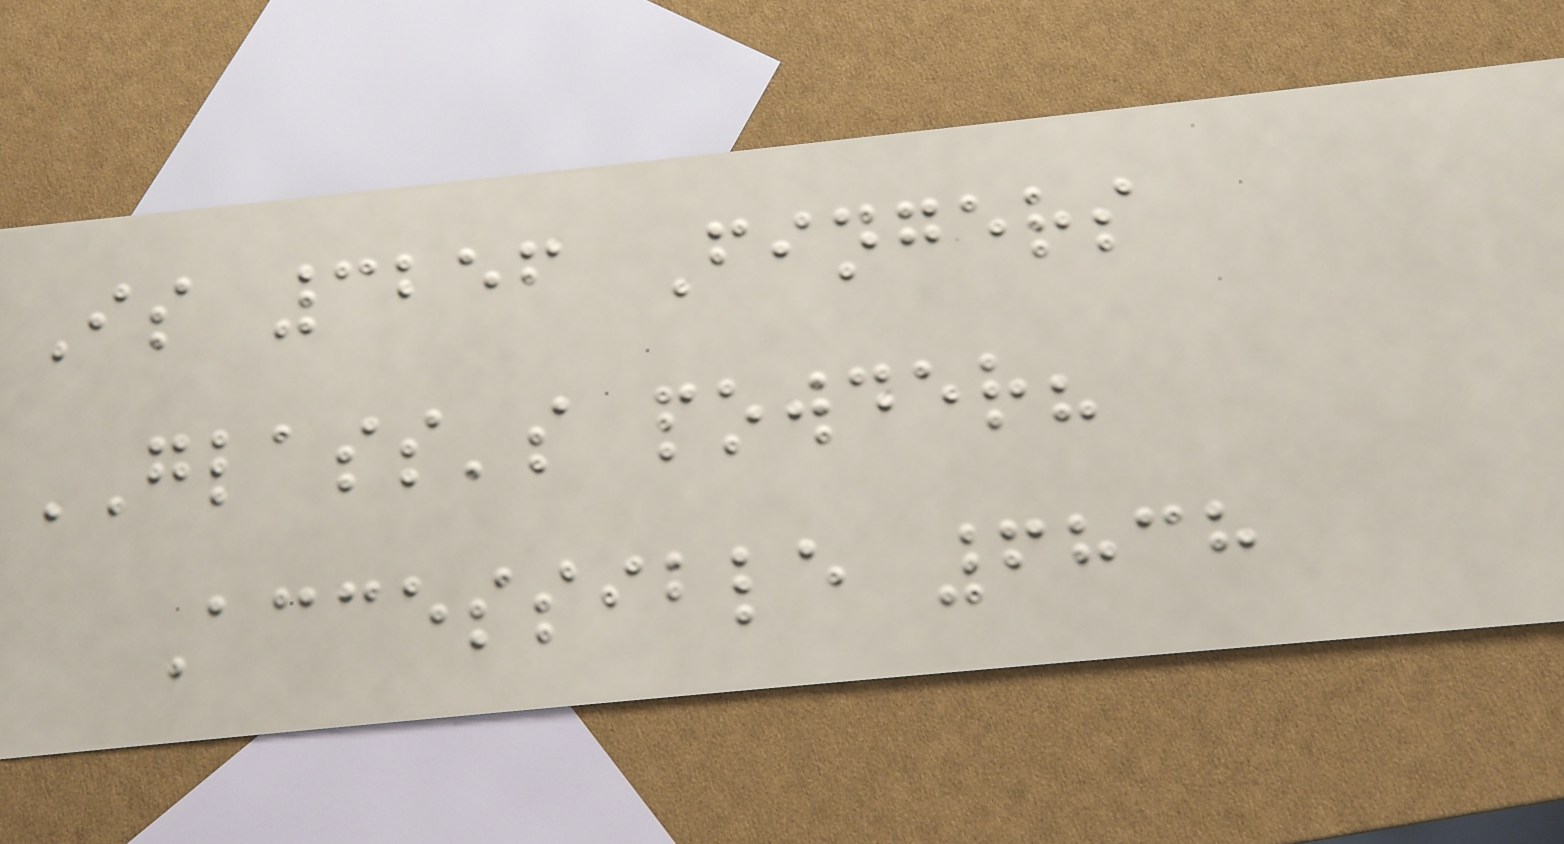Is 3256 Fingers
GLASS's powder?
Accessible 6838
